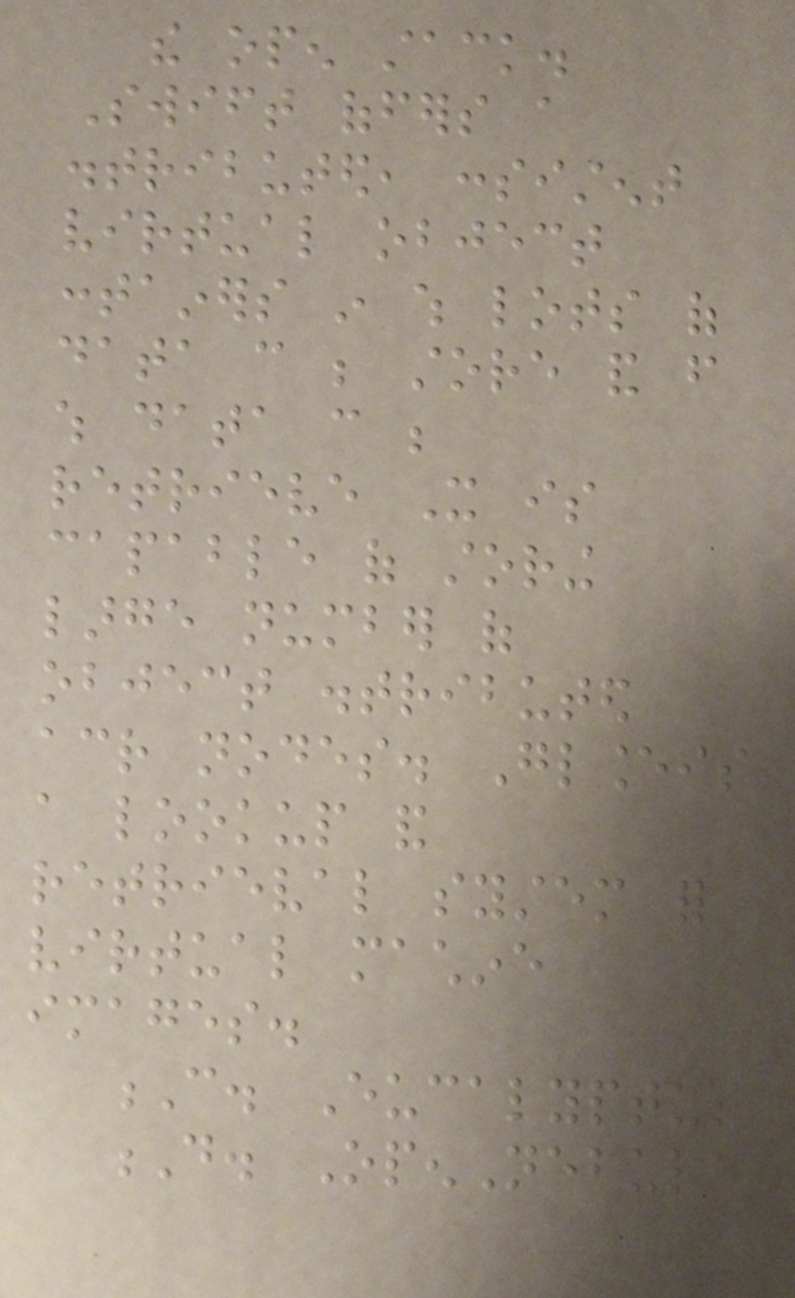the open stack.
Swift offers a
distributed, consistent
virtual object
containers in which lots of
data can be store and from
which data can be
retrieve It is
capable of storing
large number of
object distributed
across nodes. Glanceis
a lookup and
retrieval system for
virtual machine
images.
C. Eucalyptus
D. OpenNebula
